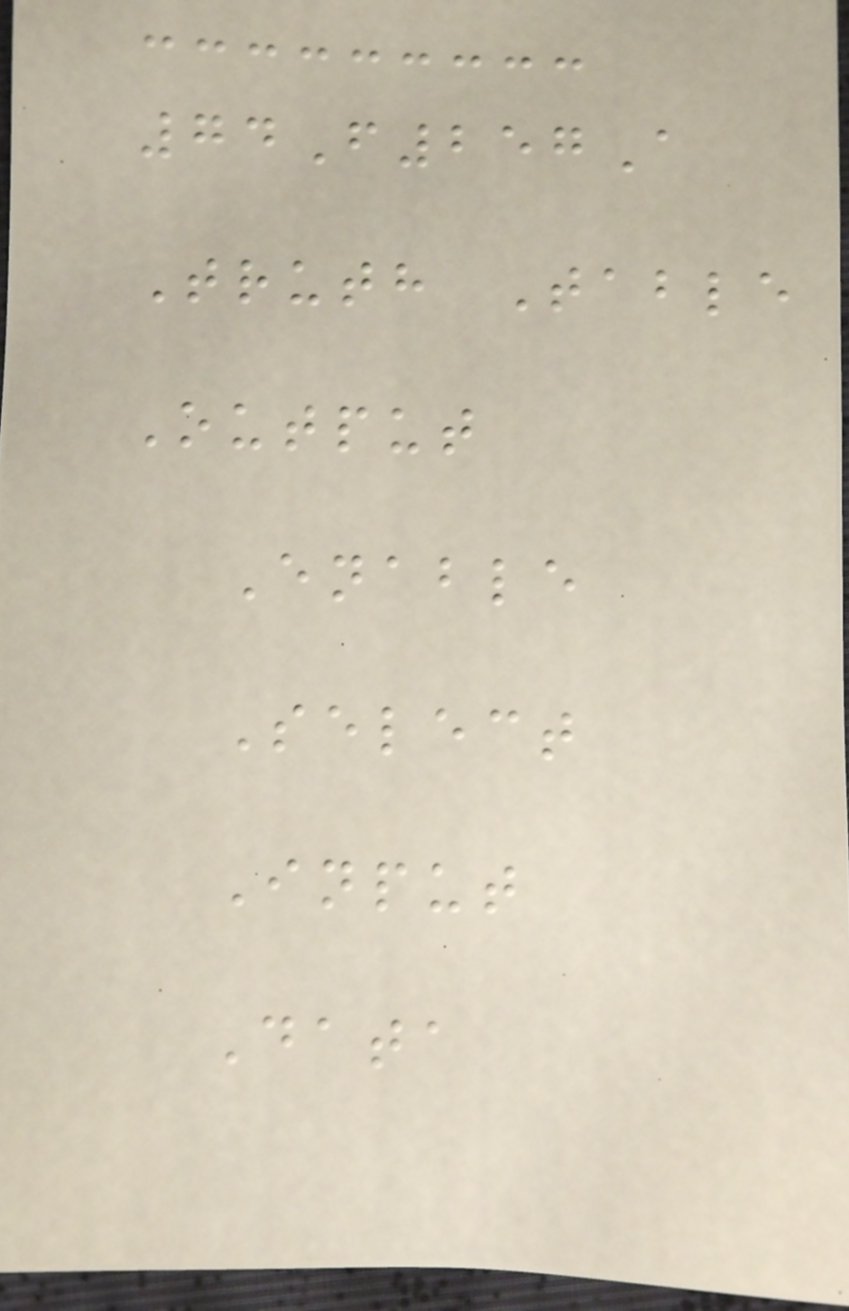74F257A
Truth Table
Output
Enable
Select
Input
Data
